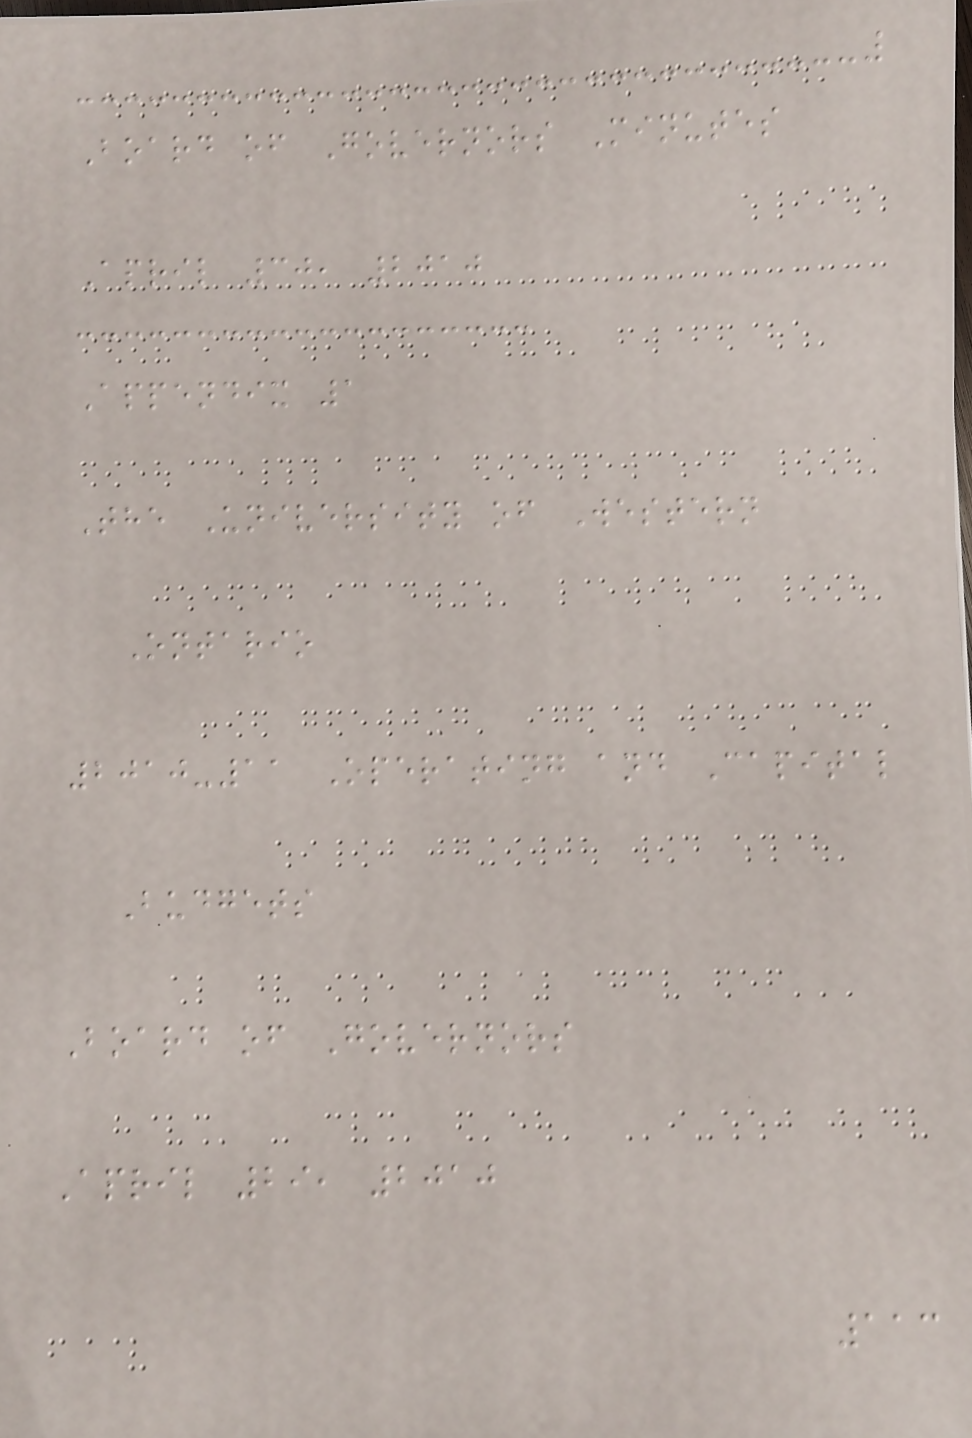Board of Governors Minutes
April 30, 2010
Appendix 1
The University of Western
Ontario
2010-11 Operating and Capital
Budgets
Board of Governors
April 29, 2010
113
